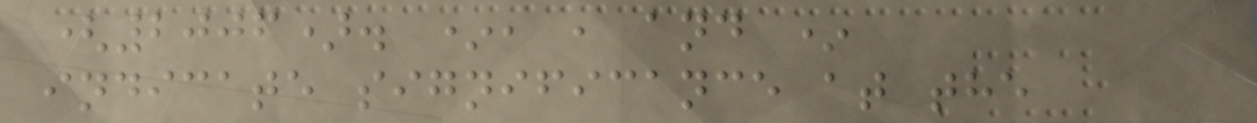(2006). *, , and *
indicate significance at the
